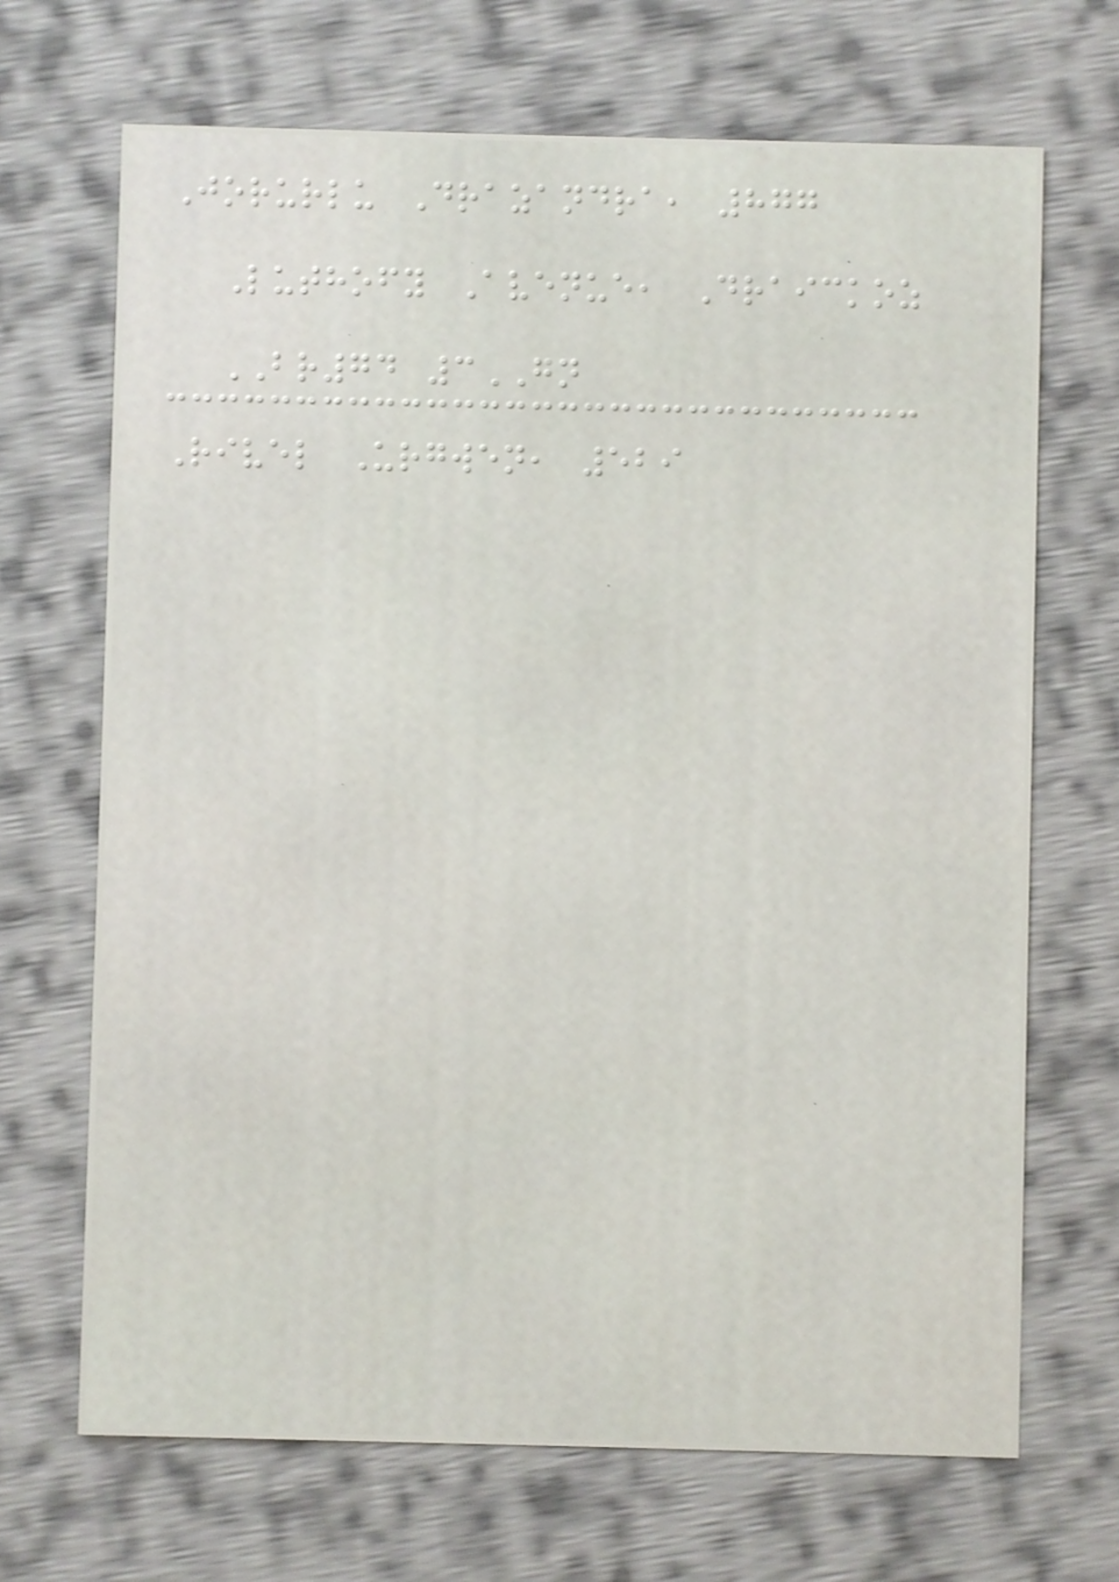Jorurlu Drazandra, 877
Luthofy Avenue, Draickoz
BR74 3GN
Rivel Urgwen, 529
